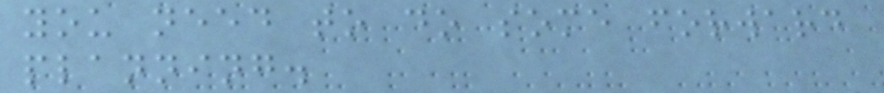you need to do some forward
planning.
